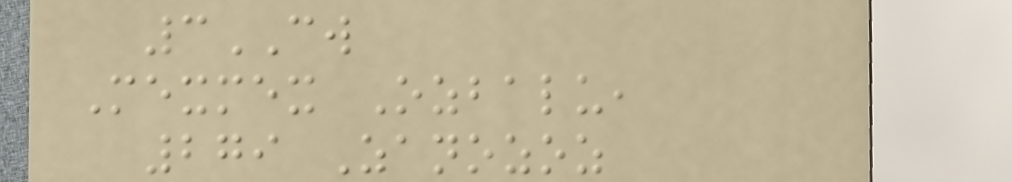3CW
Mexmex Ozbalu,
279 Zanozoz
